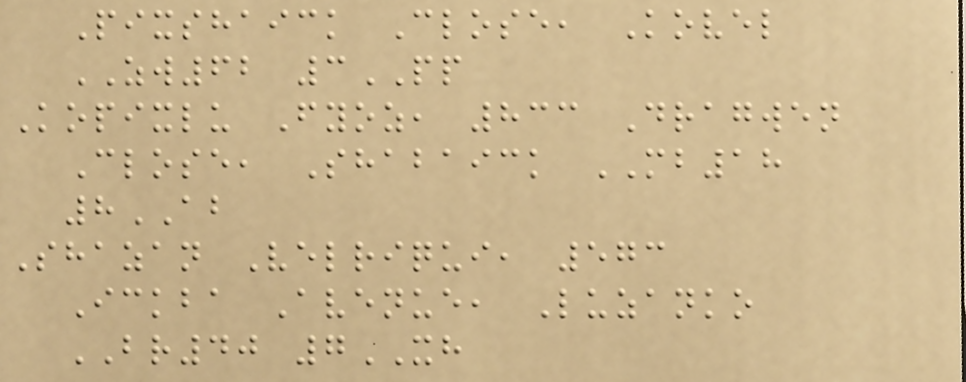Pixshaick Close, Kovel
ZW62 3PP
Kopixlu Fyoz, 833 Dragwen
Close, Shabaick MB18
8AB
Shazan Velriqui, 573
Ickba Avenue, Luzanko
BR40 7XH
